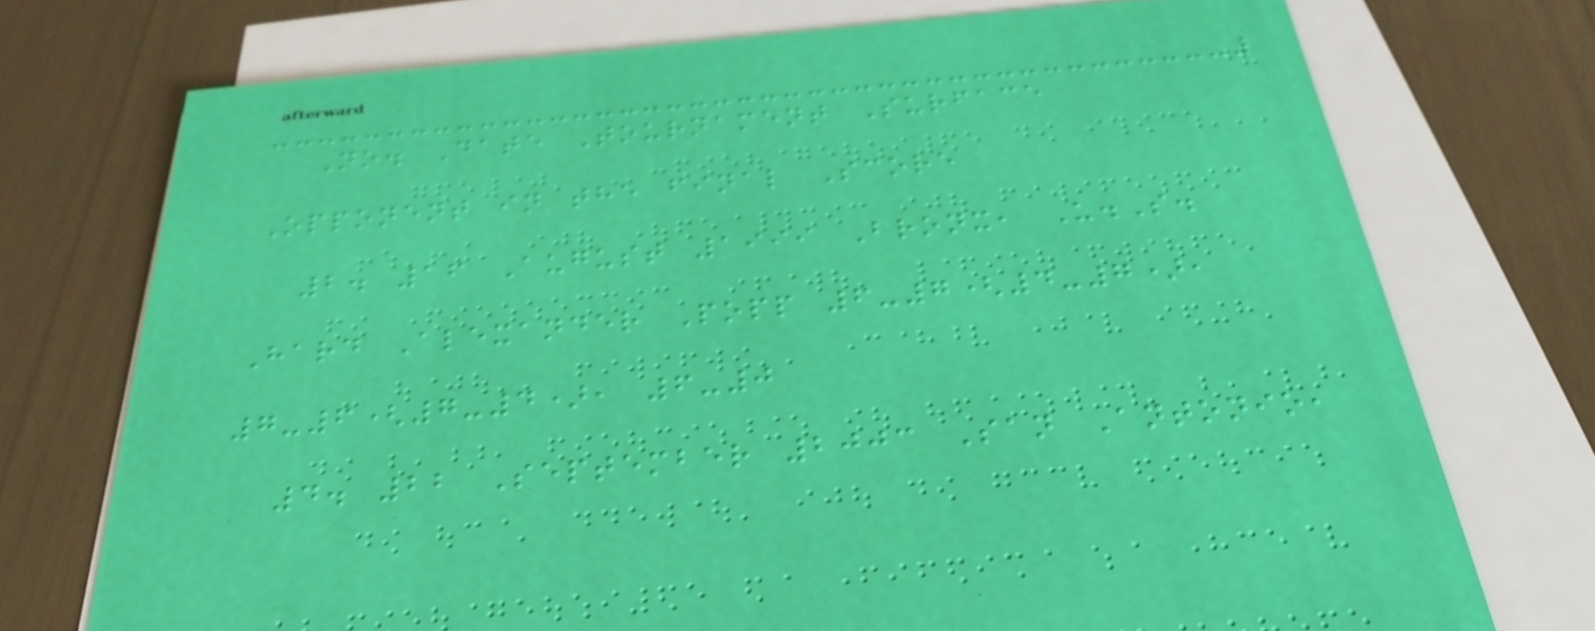No. Date Tournament Surface
Opponent in the final Score
2. 16 August 1999 Bronx, U.S.
Hard Alexander Popp 6-7(4-7),
7-6(7-4), 6-0
4. 22 September 2003 San Antonio,
